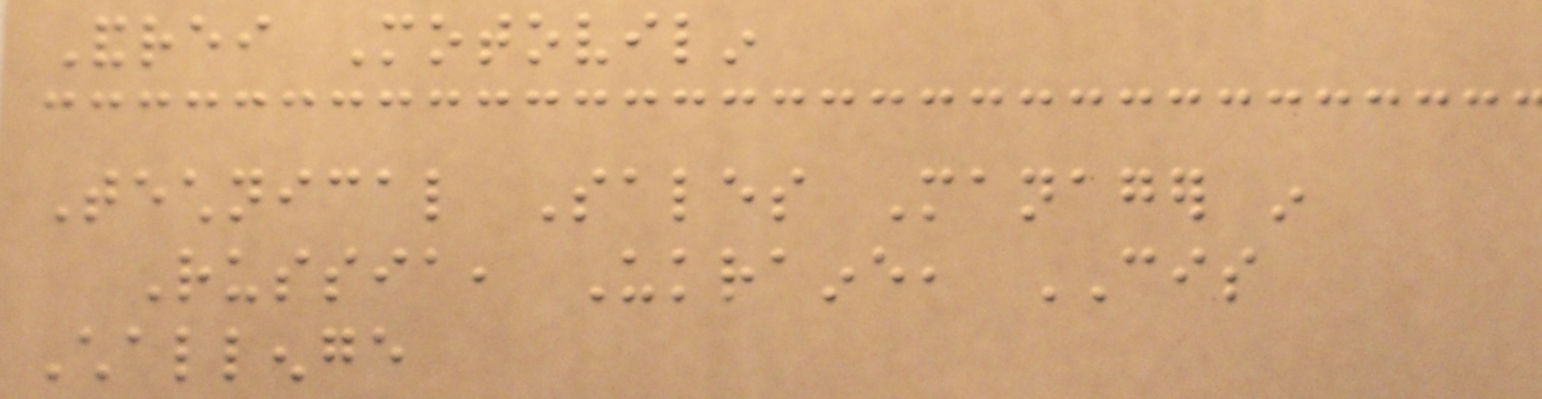Andrei Motovilin
Technical Sales Manager in
Russia, Ukraine, CIS
Challenge
